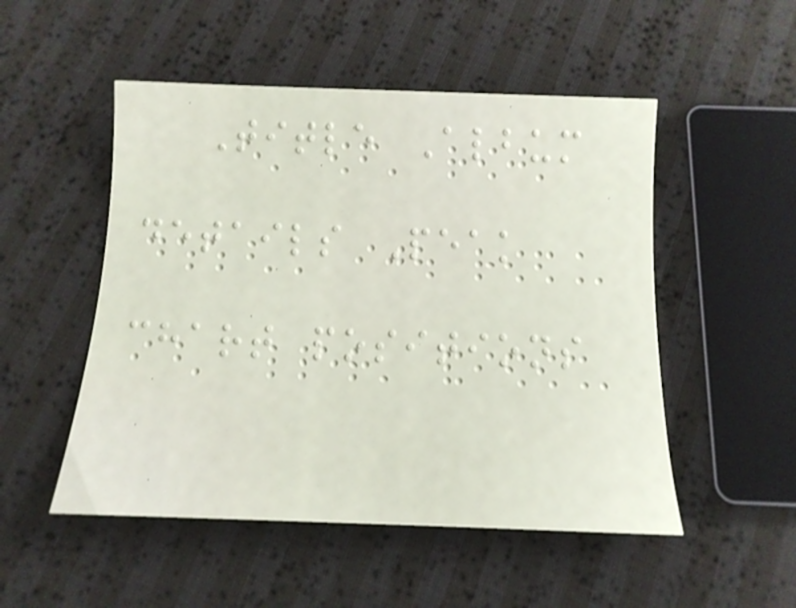Title Album
details Peak
chart positions
